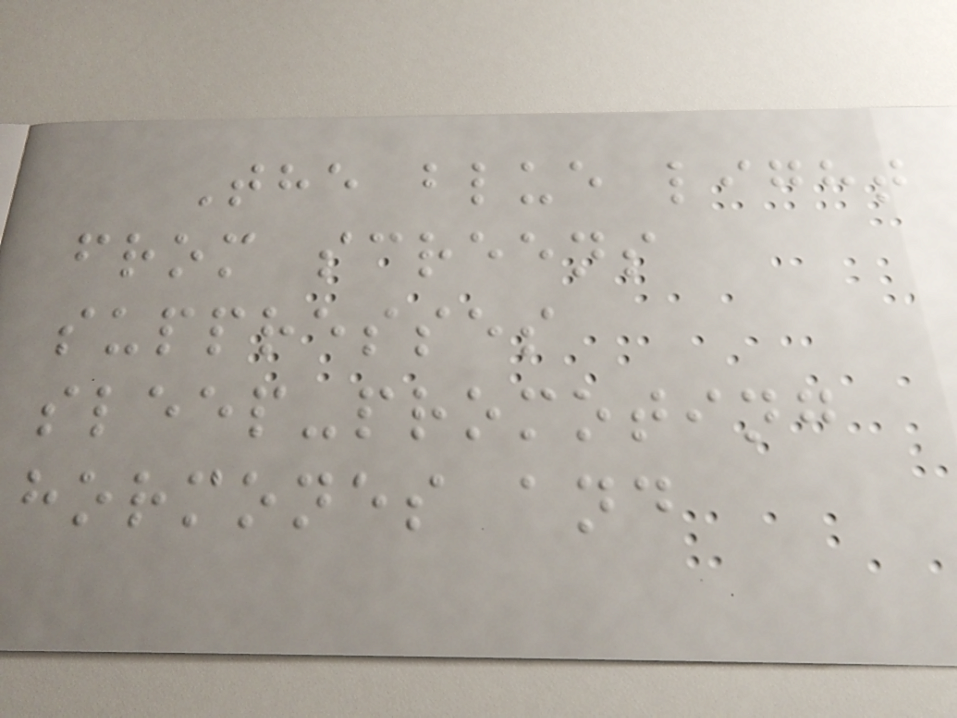The blue light
from screens
suppresses
sleep-promoting
hormones and
